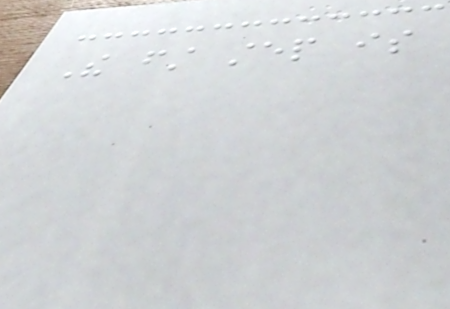The first step is
